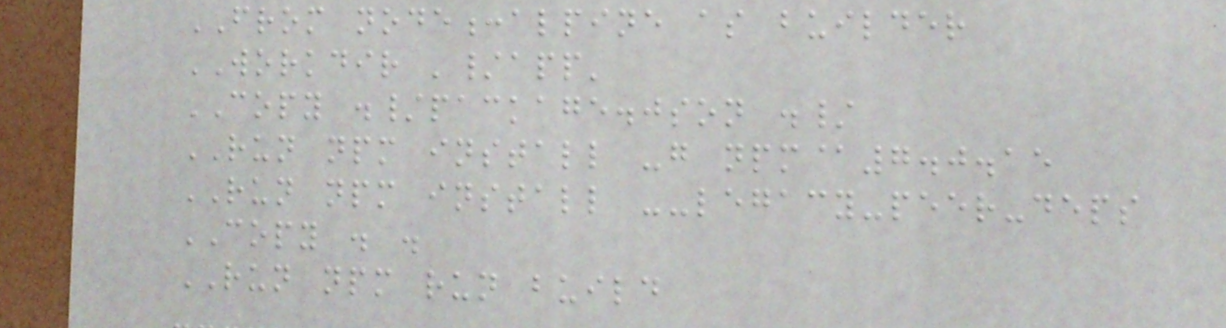FROM node:alpine as builder
WORKDIR '/app'
COPY ./package.json ./
RUN npm install -g npm@7.0.15
RUN npm install --legacy-peer-deps
COPY . .
RUN npm run build
